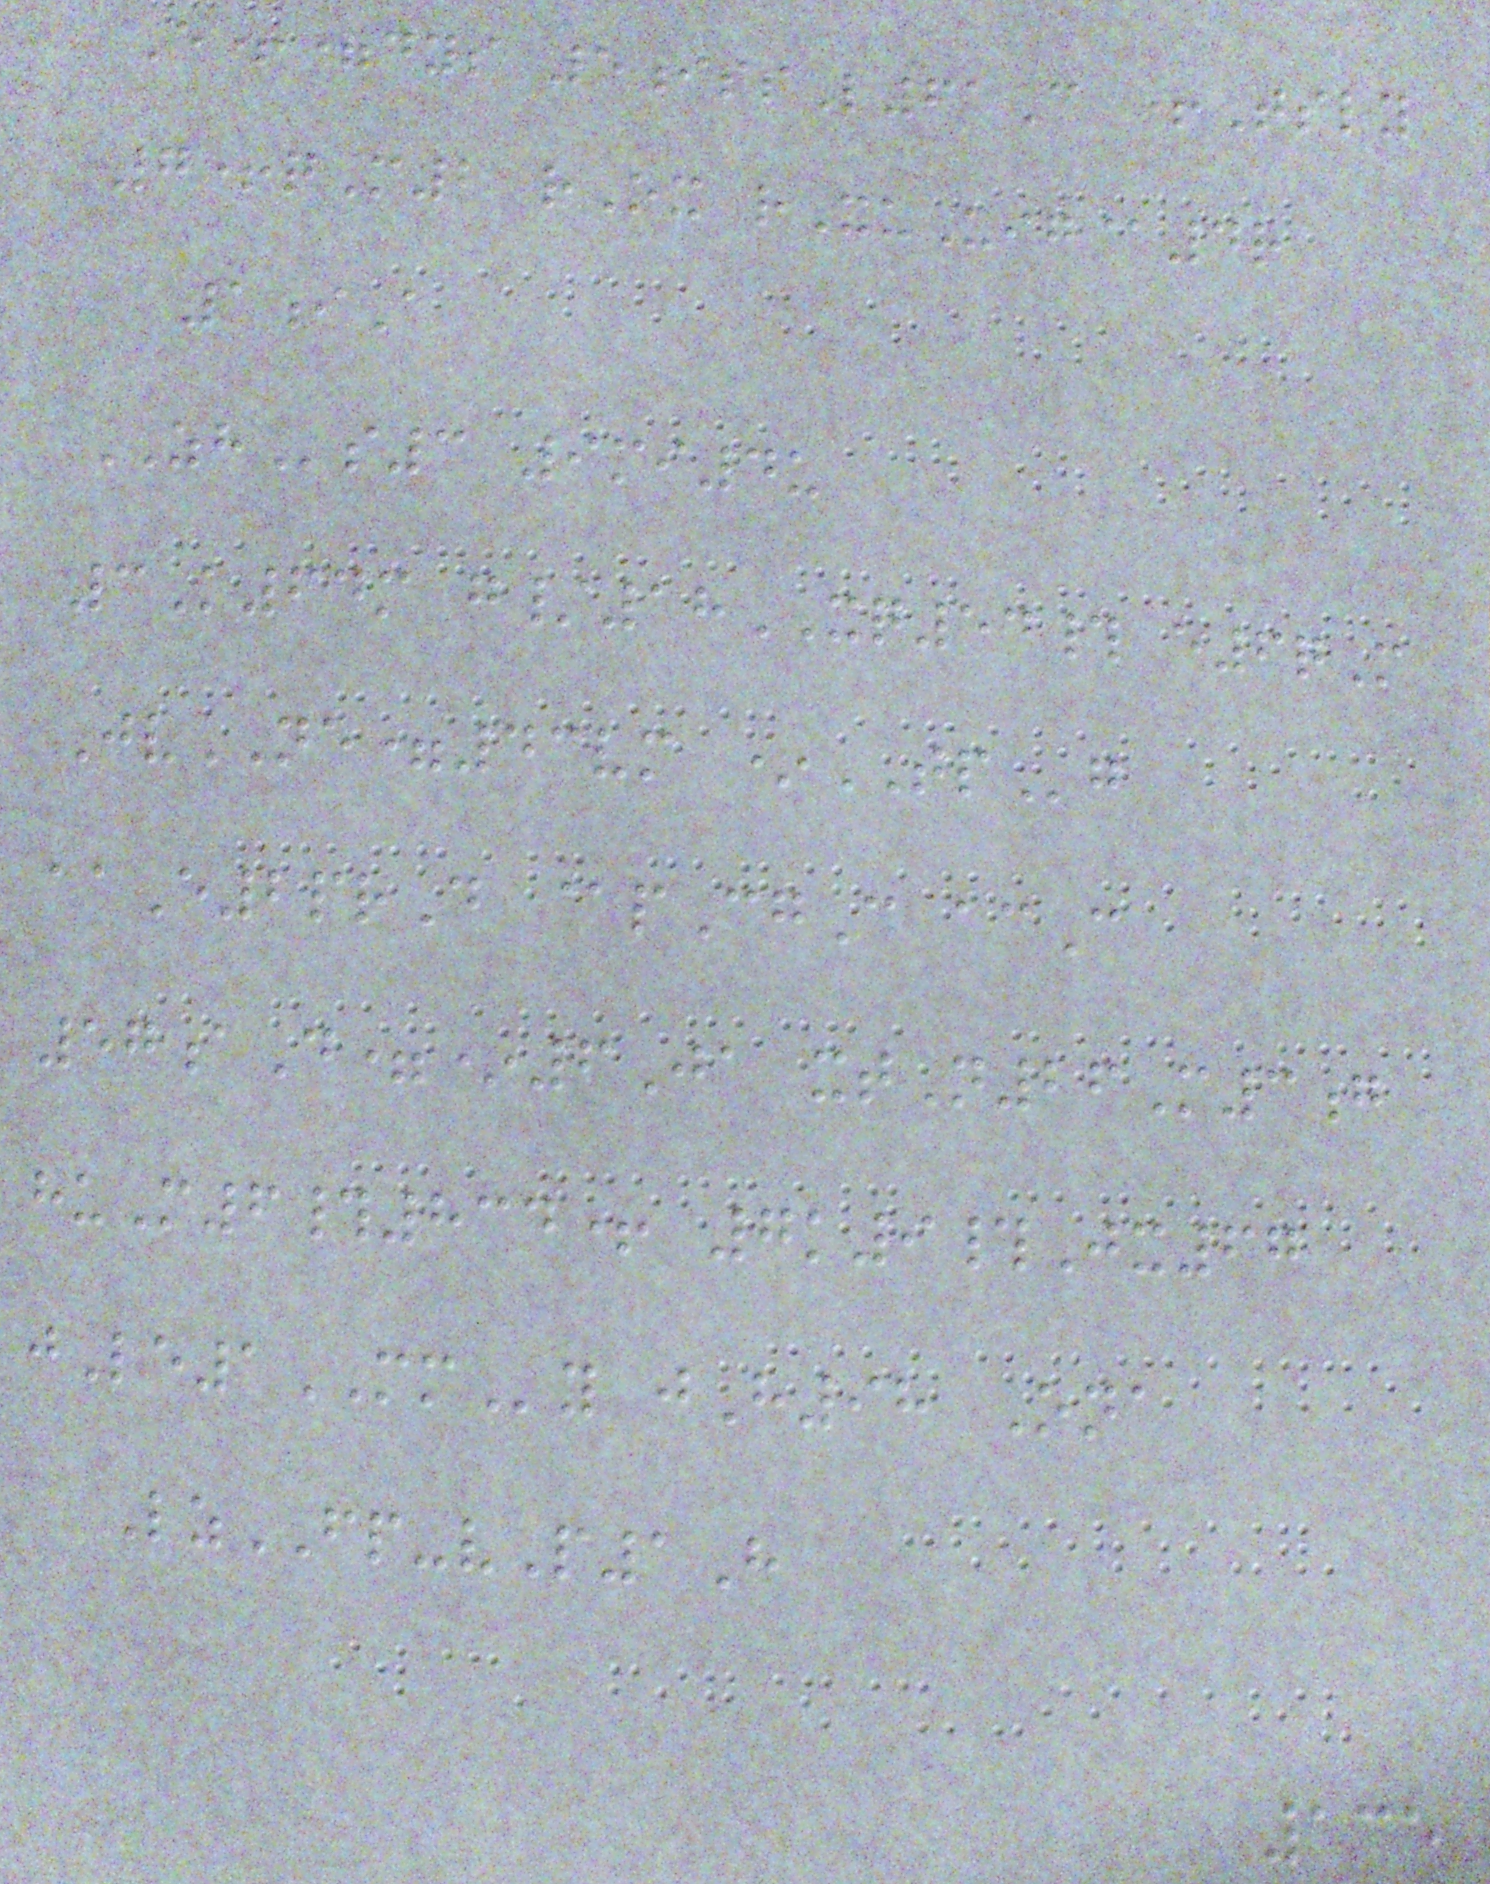E+=dys 5issL61C +Tsly
7+qM2 rOx rXuUig@4r
1iA
ZHs3 9mi4u
3K64m g/18XQ54# e6qM
JvNE=43vm *TPg
aaE2prD @pCgC acC
57aD=*6Ja xtN26M3g
huM6#834+ 7k9#Jx67
jLe1MMy jH98 Ona
LzFP-vP1H
135
